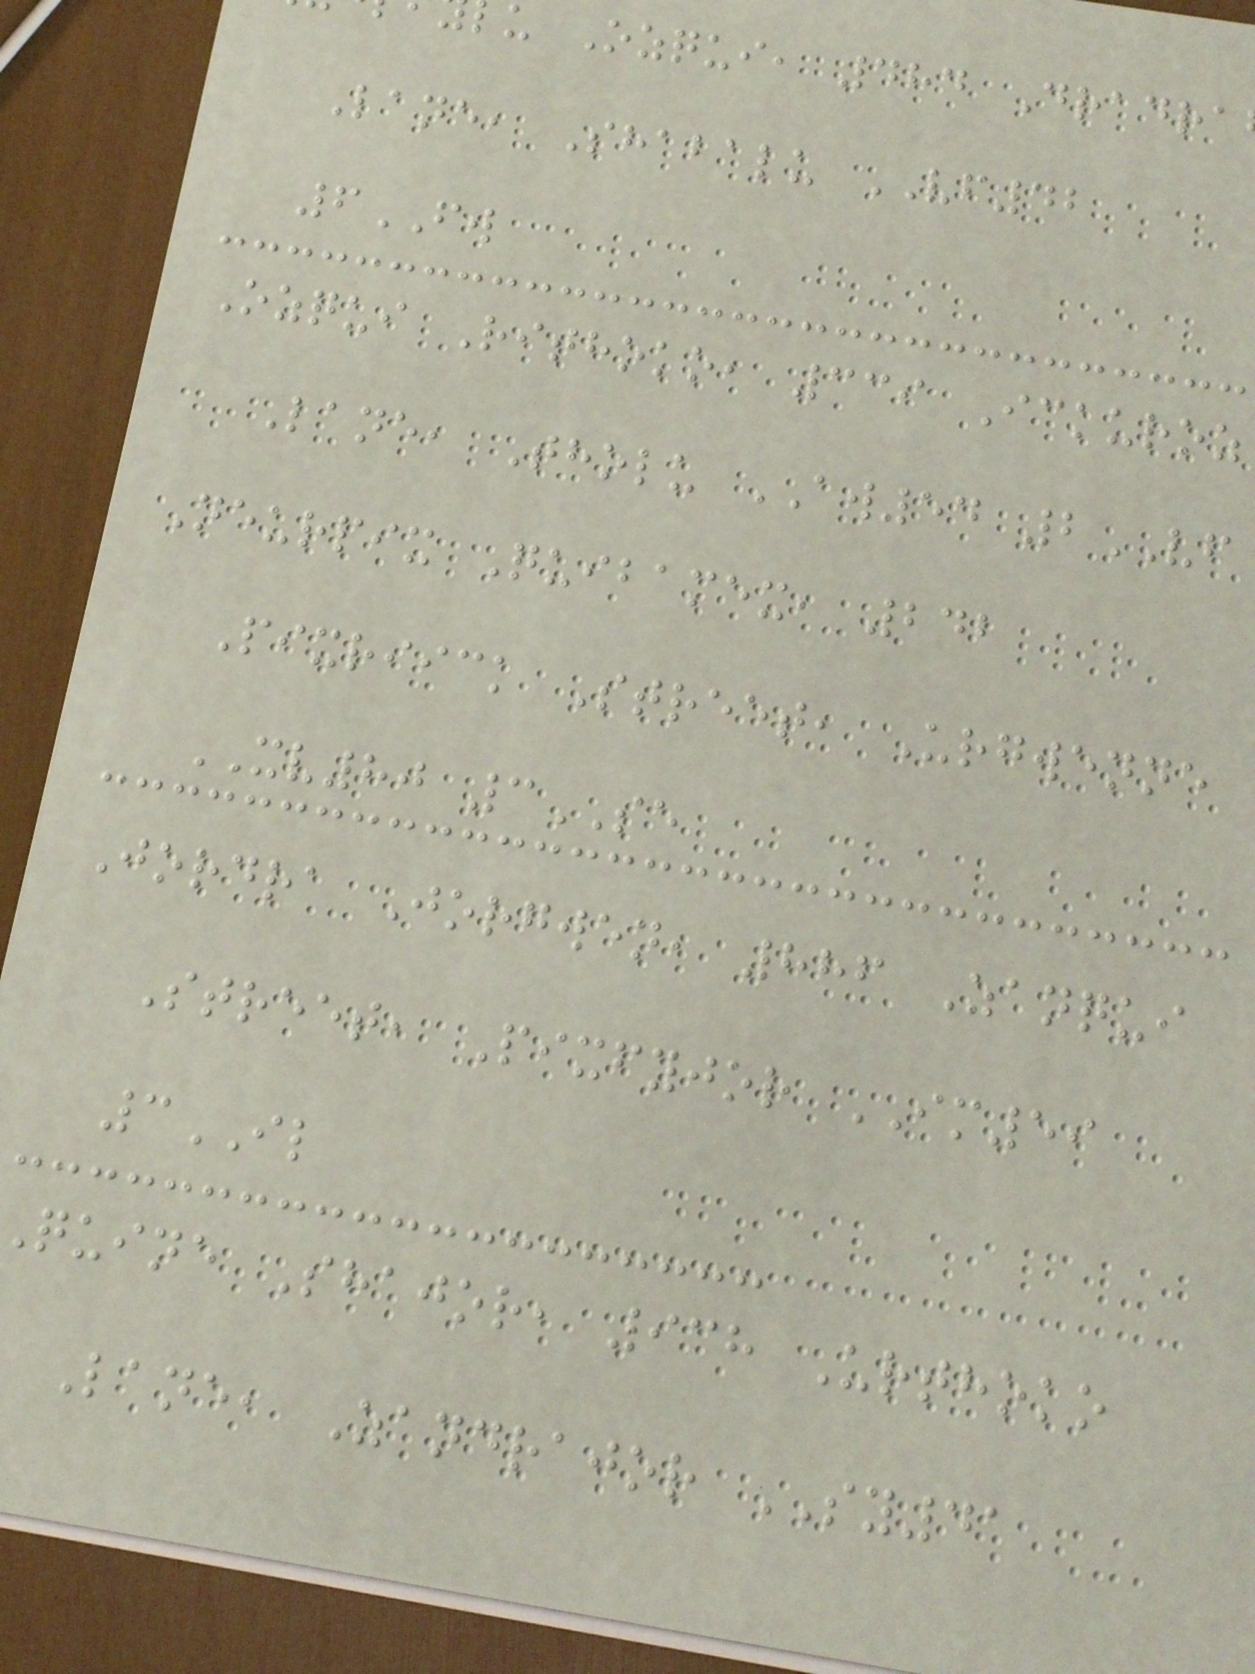u Ozqui, 484 Dradra
Lane, Shabalu VF42
6FW
Ozqui Rithoko, 339 Ickuroz
Lane, Tholu AW54 2VF
Neurpix Quibamex, 242
Pixriick Street, Urgwenne
XV80 3SE
Jordra Jorgwen, 886 Zanqui
Street, Pixfyjor IM59
3IL
quine Shajor, 938 Urthoko
Lane, Zandrajor SY41
